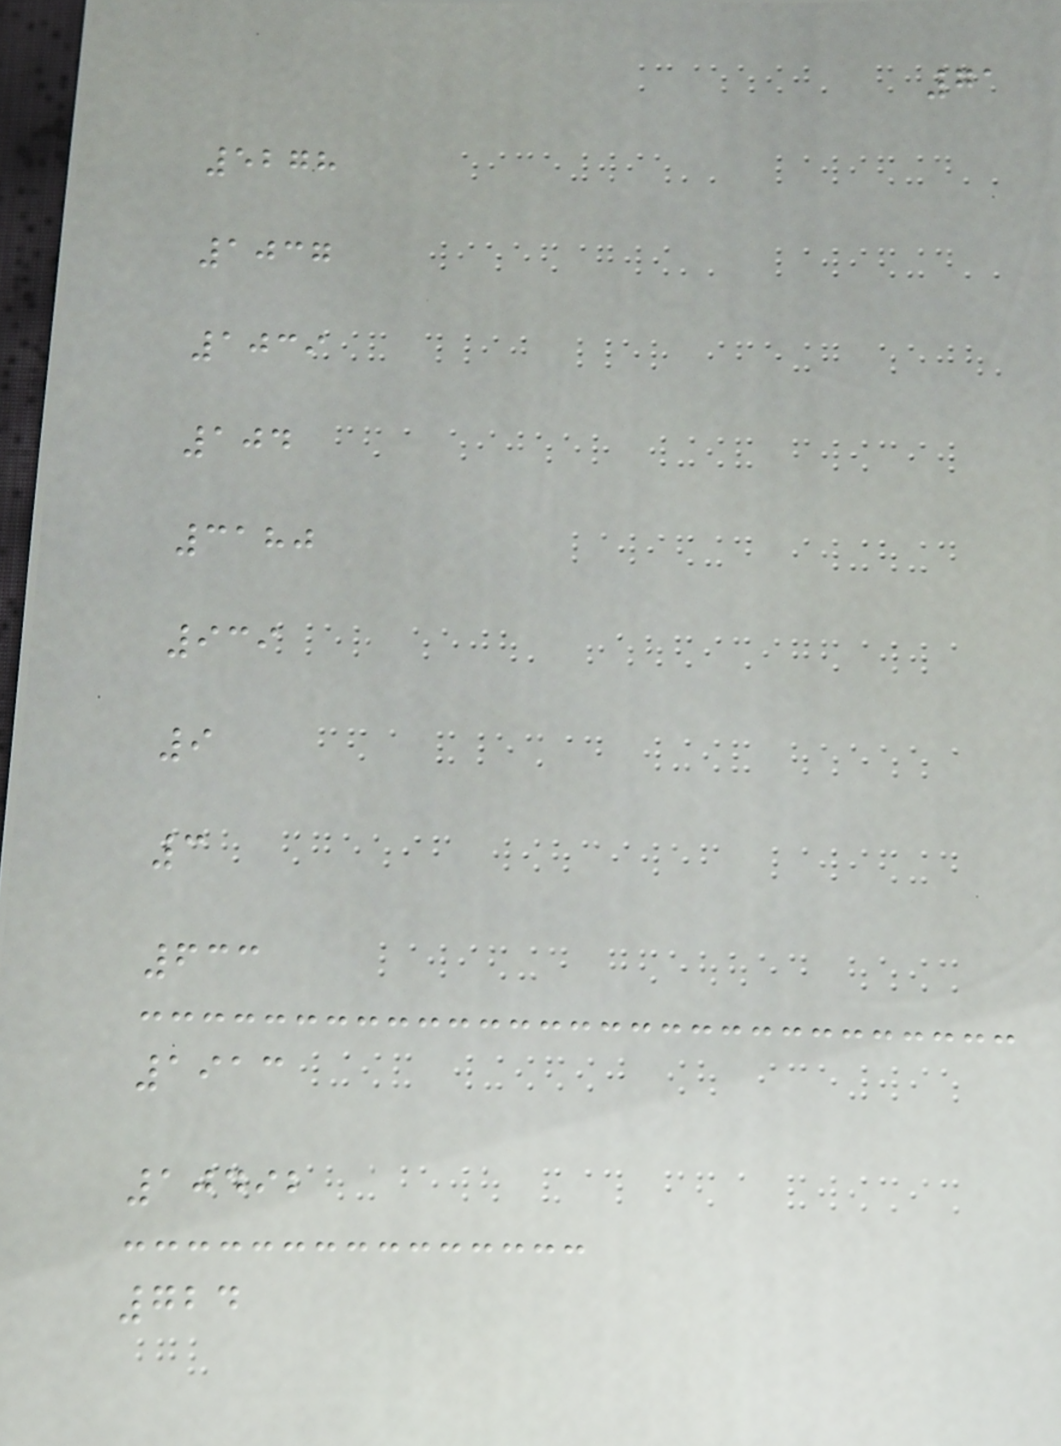71
5278
1037
1039
104
3180
939
9
3
633
1913
10492
724
